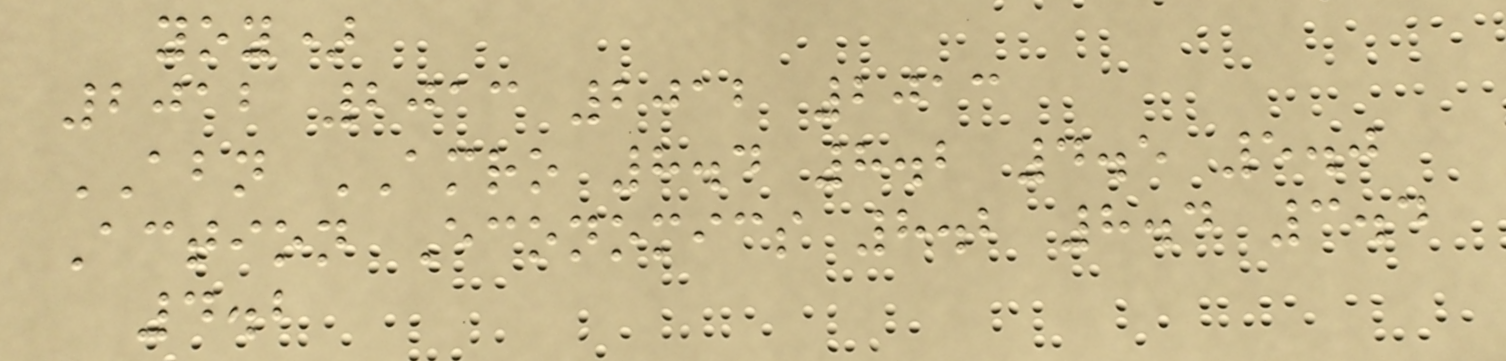yoy)
2012 2013 2012 2013
ABN AMRO 8.4 8.2 4.5 5.0
Action Economics 8.2 8.4 3.4
4.2
